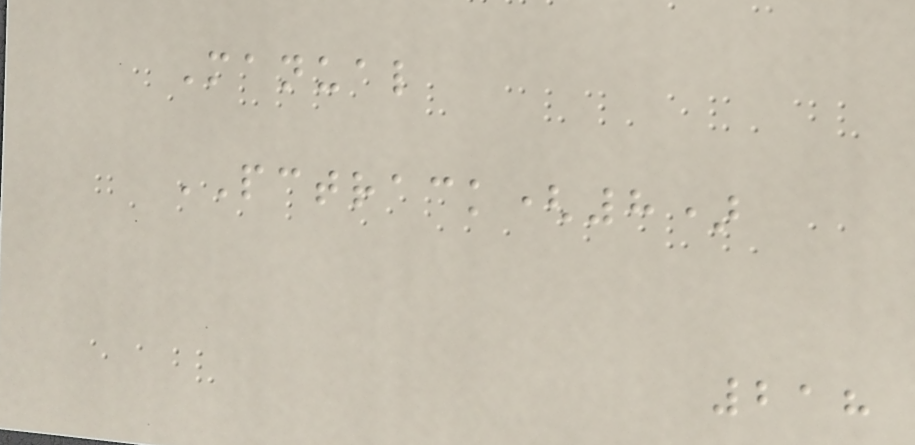Manual
PCTRACK(8)
218
